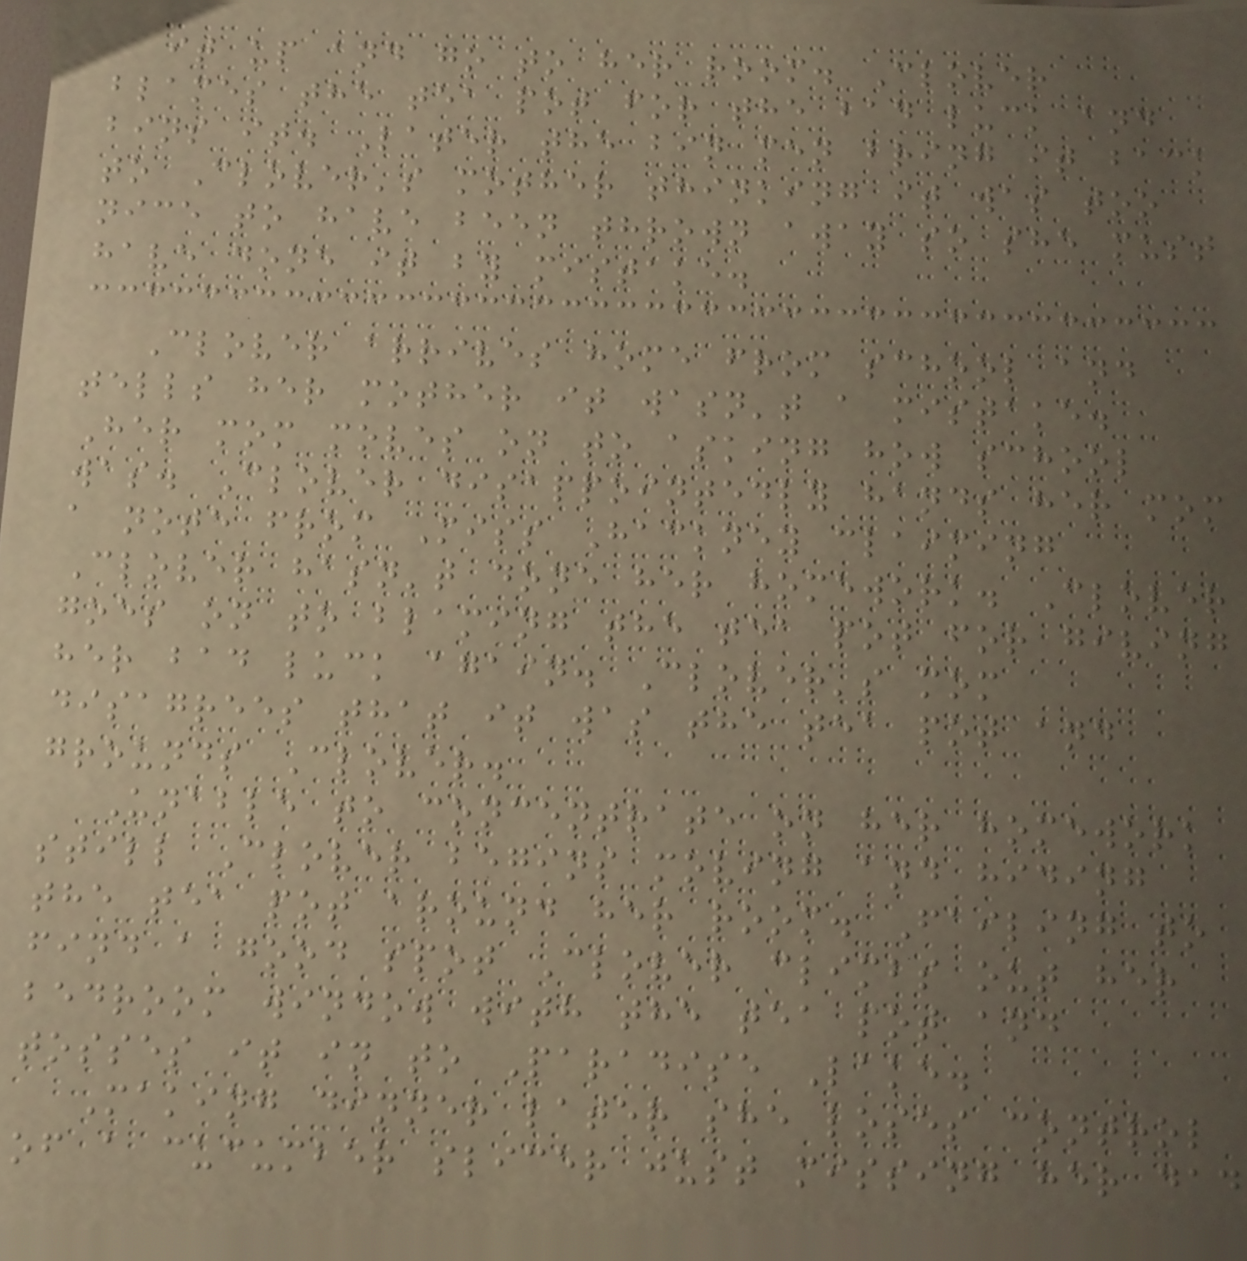it up and go to her room. Clover
blames the tea pot for the bad luck and
bins it. Later the bin men bring it back
to Clover's mother thinking it was too
nice to have been thrown away so she must
have done it by mistake.
Clover arrives home from school and
tells her mother it wasn't a mistake.
Her mom moves on to asking how school
was. Clover disappointedly hands her mom
a note from Miss Hackney claiming
Clover hasn't done her homework. Clover
goes on to blaming the tea pot for giving
her bad luck again. Clover's mom
disagrees that it was the tea pot and
grounds Clover.
Unable to concentrate on her homework
still Clover begins moving and hiding
the tea pot around her room. Failing to
find a good spot Clover climbs out her
bedroom window with the tea pot and
tosses it in to Paradise Lake.
Making dinner later she loses control
of a cucumber slicer just missing her dad
